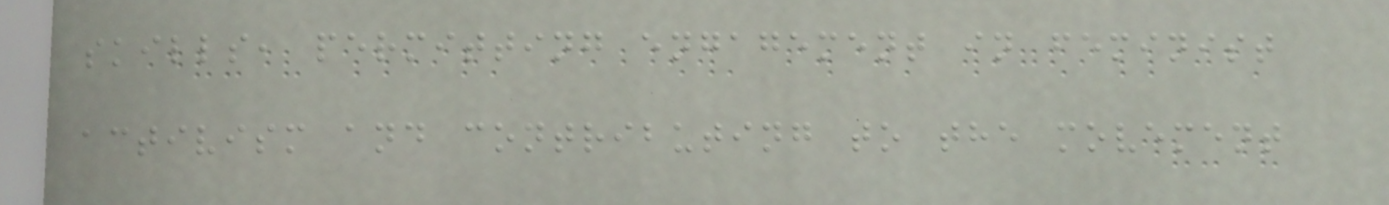skills, permitting engagement in feminist
activism and contributing to the movement
